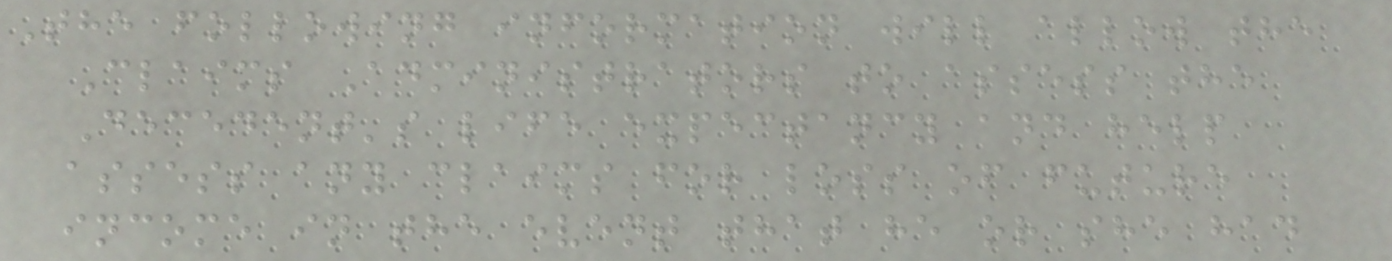The following information will allow the
Claims Administrators to assess the
Decedent's life expectancy and help
assess any claims for loss of future
income in the event that he or she had
